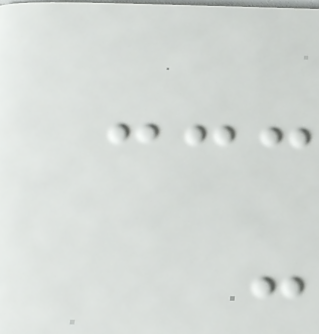-
